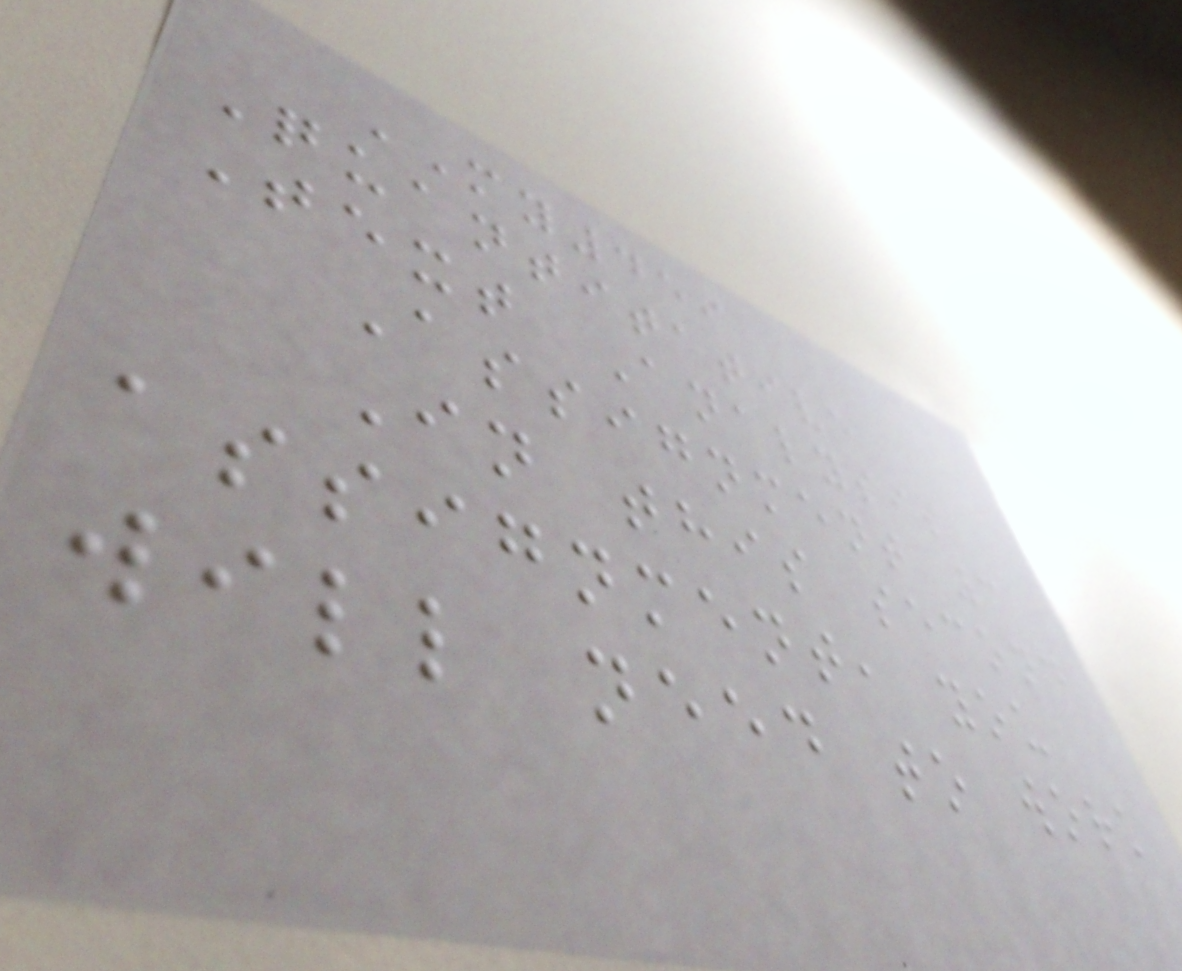MY459
Quantitative
Text Analysis
Assignment 3
In this second
assignment, you
will need to work
